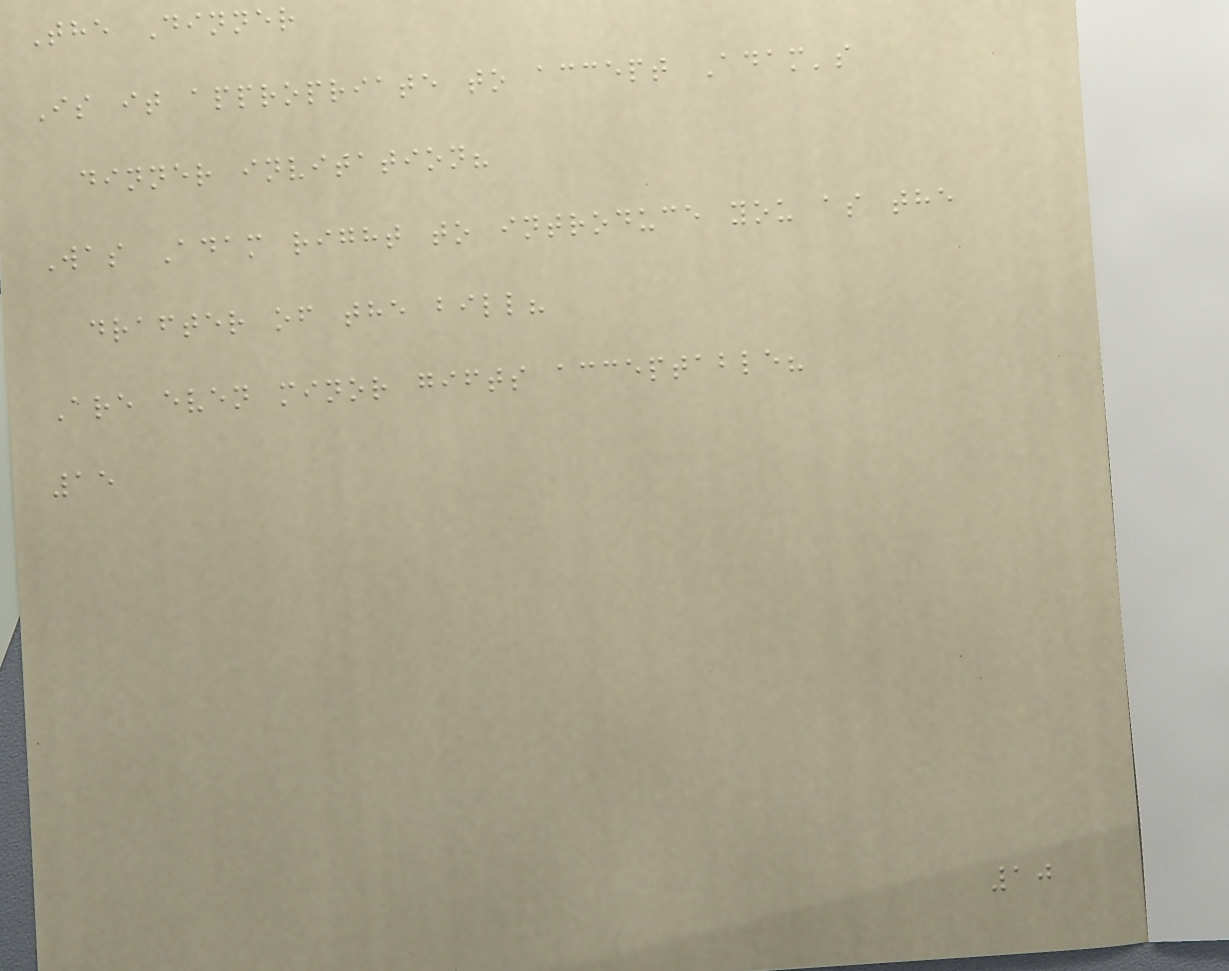The Dinner
Is it appropriate to accept Adam's
dinner invitation?
Was Adam right to introduce you as the
drafter of the bill?
Are even minor gifts acceptable?
15
10
